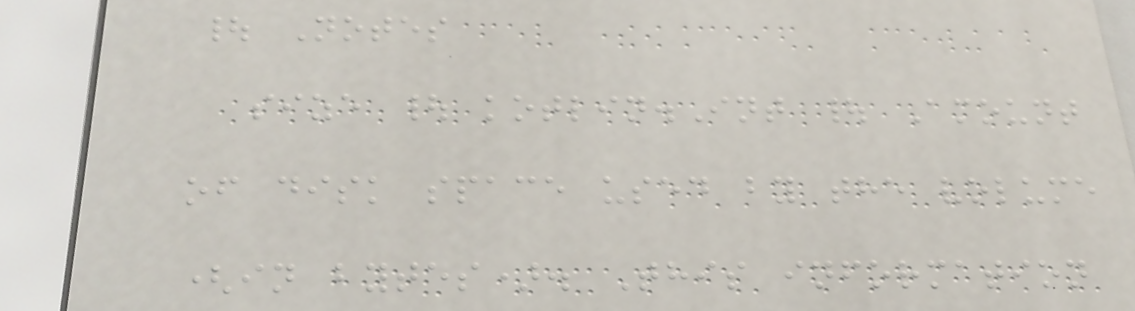| Notes
size | kotlin.Int | Amount
of disk space used by the volume
(in bytes). This information
